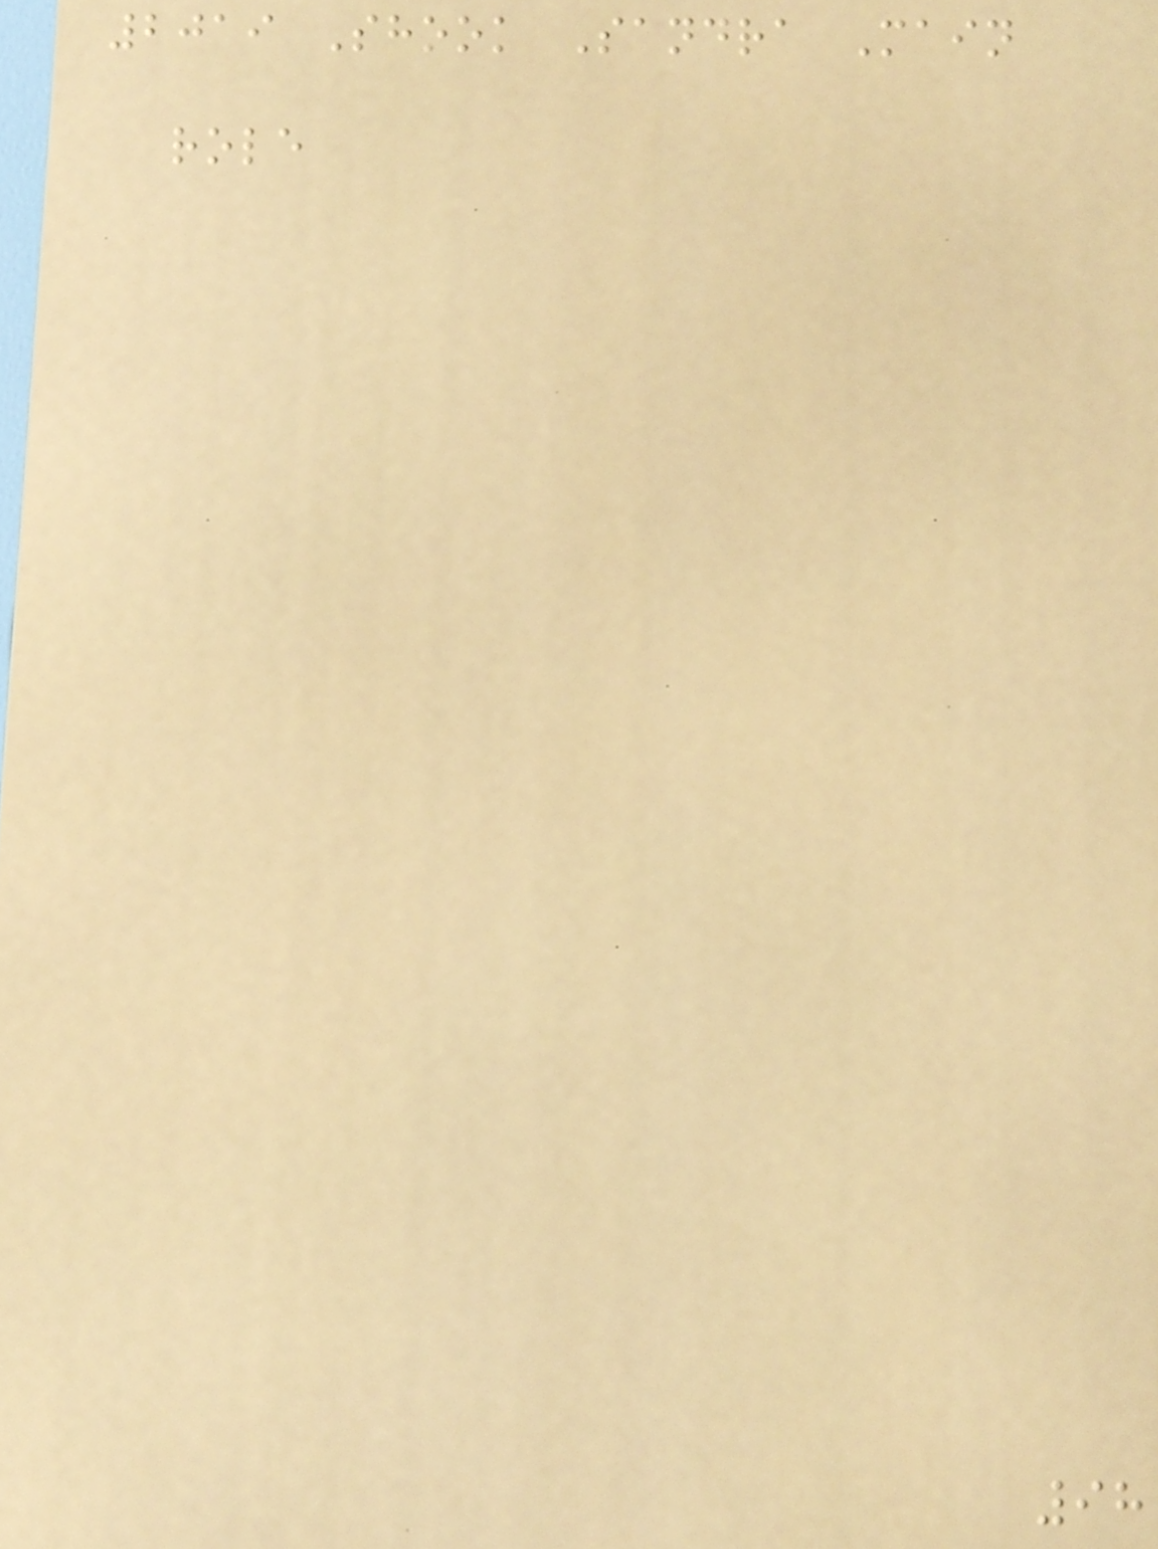2019 Shook Sandra Main
role
98
